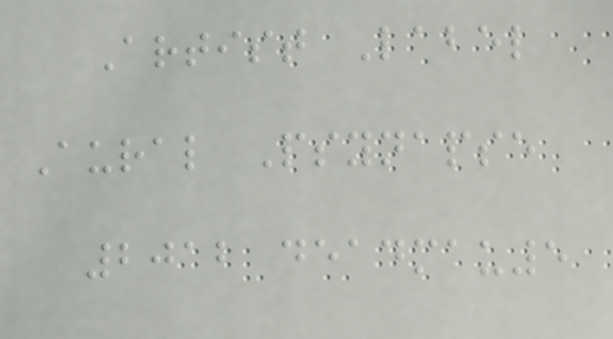Artist Label
Aural Psynapse
2012 deadmau5
